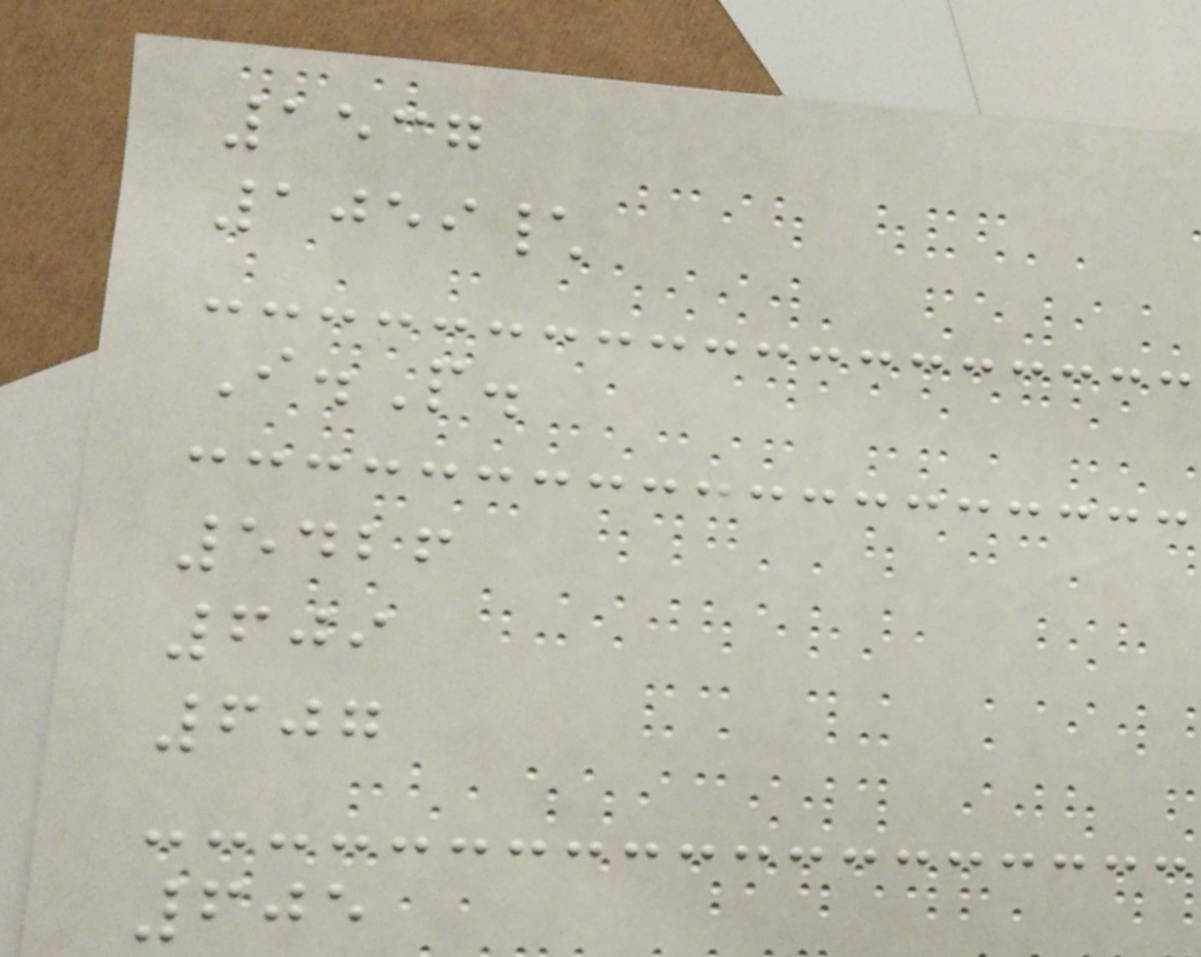1537
1059\
I.P.
5426
609
607
605
